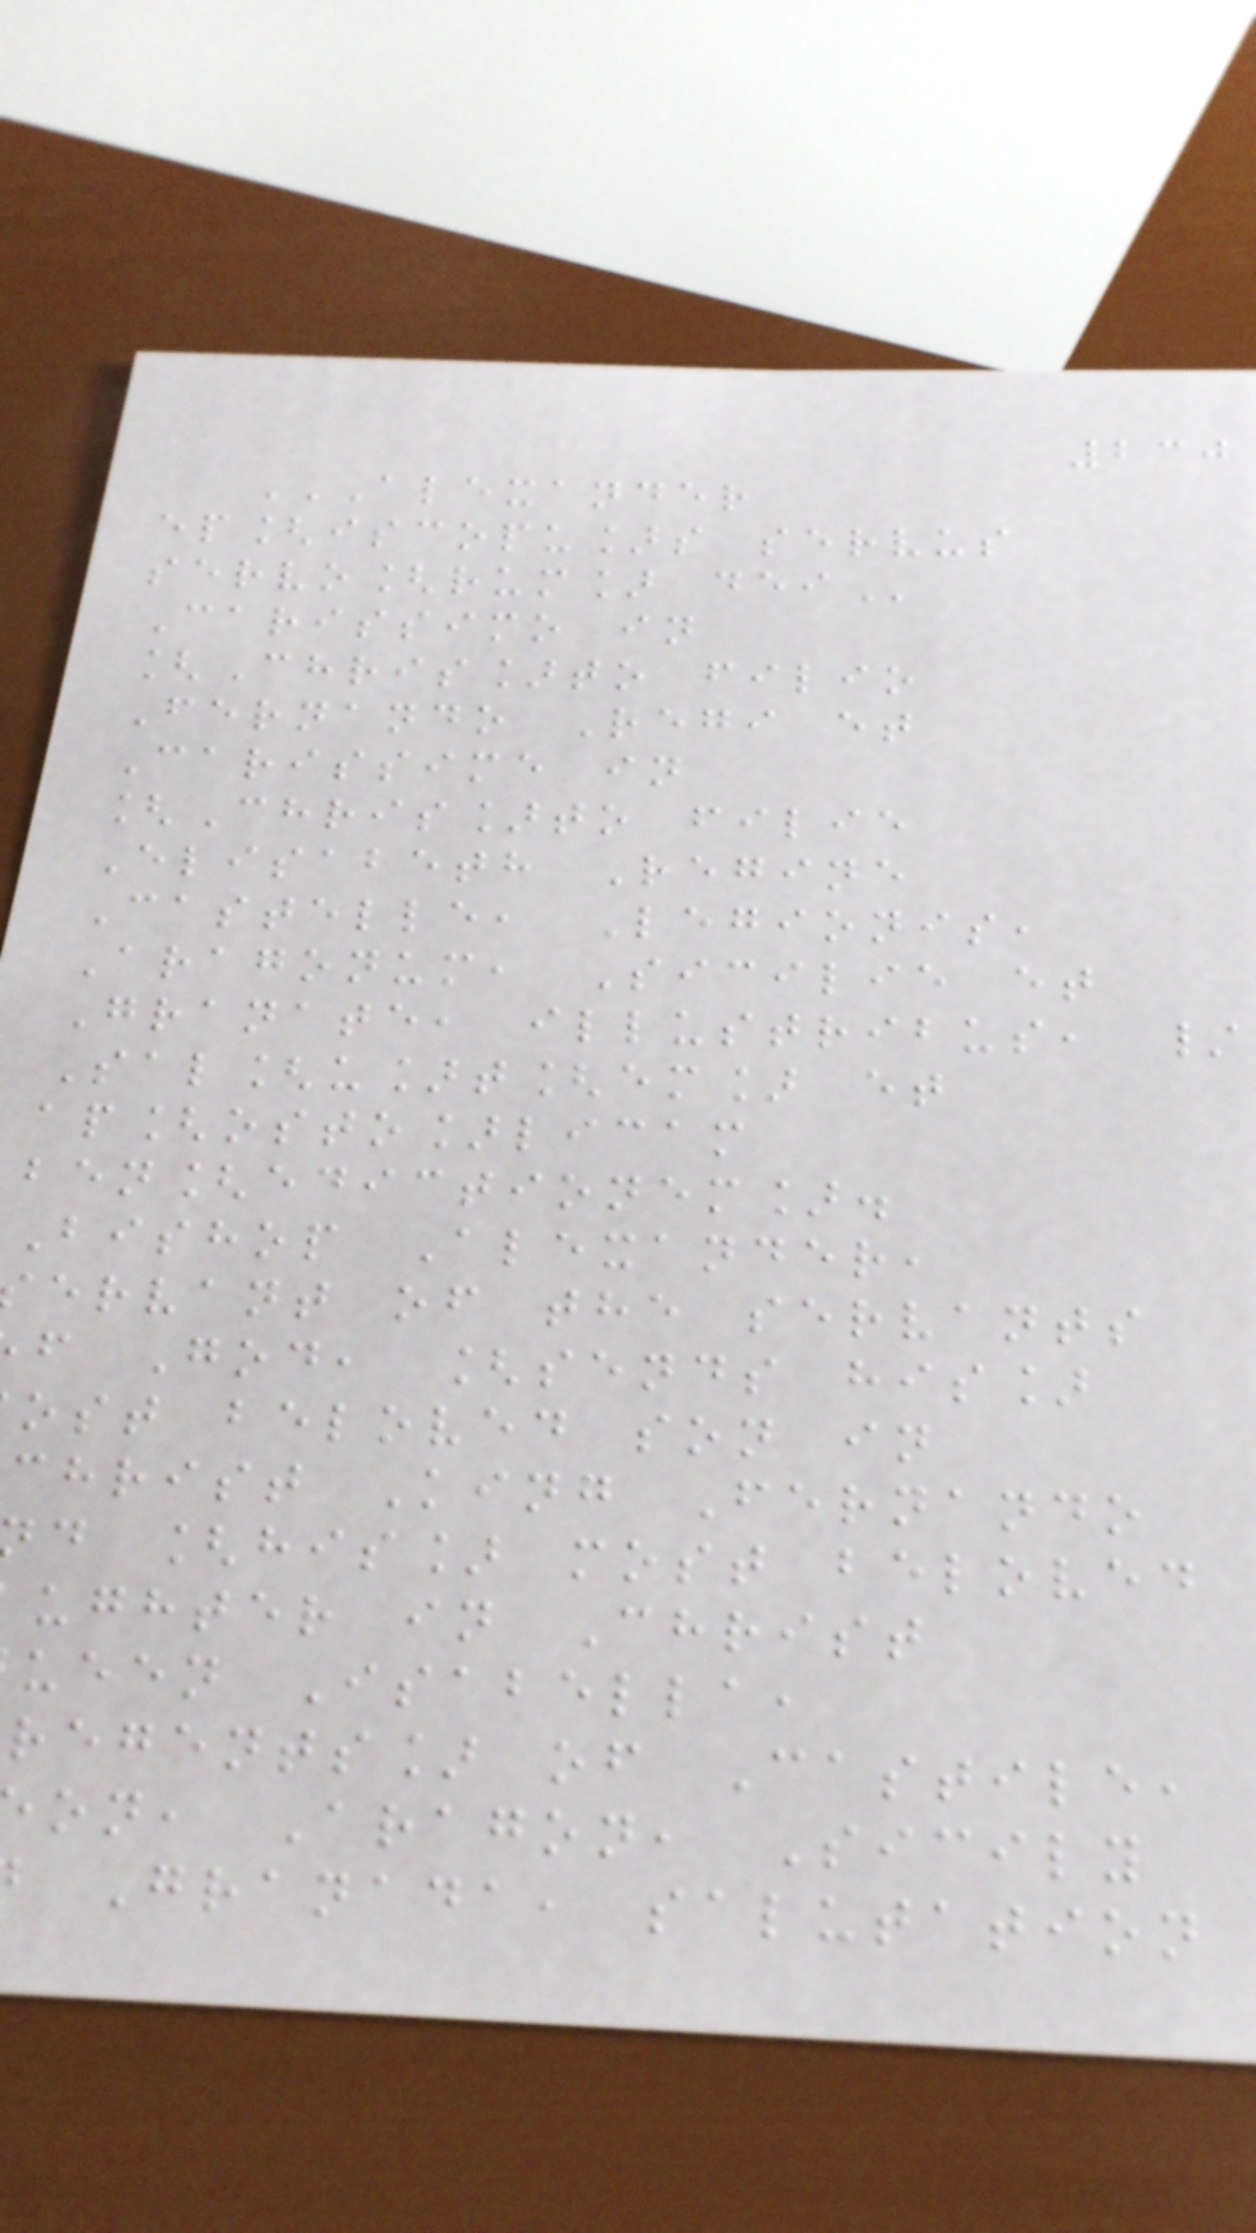230
ALEXANDER
ep[iscopu]s servus
servo[rum]
Carissimo in
[Chris]to filio
Fernando Regi et
Carissime in
[Chris]to filie
Elisabeth Regine
Castelle, Legionis,
Aragonum, Sicilie et
Granate, illustribus, /
Sal[u]t[em] et
ap[osto]licam
ben[edictionem].
Bishop Alexander,
ervant of the servants
f God, [sends his]
ost beloved son in
christ King Fernando
d [his] most beloved
ughter in Christ
ueen Isabella,
regents] of Castile,
on, Aragon, Sicily
Granada, salutation
